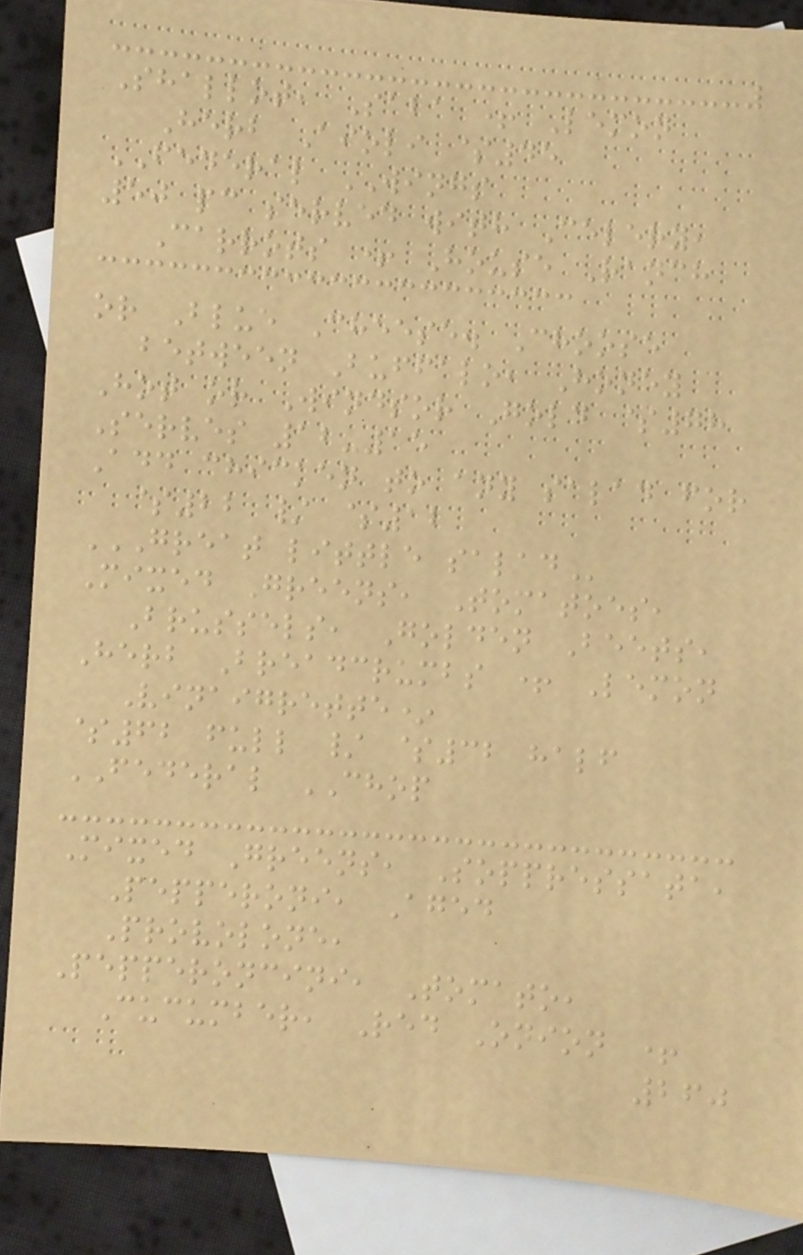Shallot, Saba + Lemon
Herb Aioli $45
FEDERAL WINGS
50 pc served with Celery,
Carrots + House Ranch
or Blue Cheese. Choose
between Buffalo, Honey
Hot or Windsor Gold $78
Serves 12-15
Add chicken to any salad for
$22 / $12
GREAT LITTLE SALAD
Mixed Greens, Tomatoes,
Brussels, Golden Beets,
Herb Breadcrumbs + Lemon
Vinaigrette*
$62 full / $32 half
FEDERAL CHOP
Mixed Greens, Soppressata,
Pepperoni, Aged
Provolone,
Pepperoncini, Tomato,
Cucumber, Red Onion +
260
